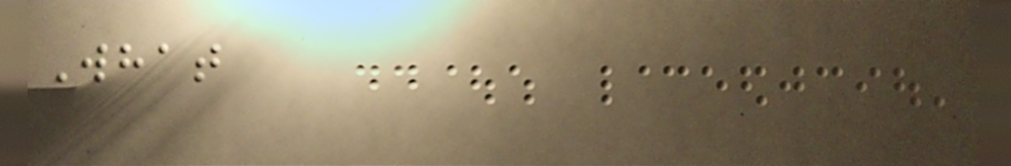What
